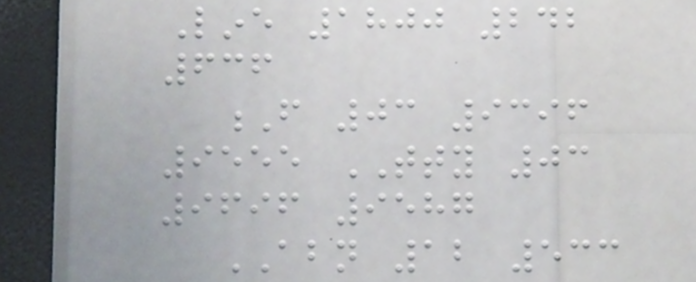Line 1800 242
636
F 03 9396
9555 TTY 03
9696 9587
ABN 12 533
